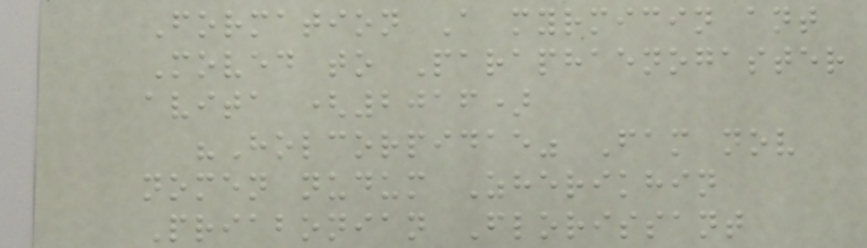Formation A myrmicin ant
Moved to Paraphaenogaster
avita (2016)
"Holcorpidae" Fam nov
nomen nudum Zherikhin
Priabonian Florissant
